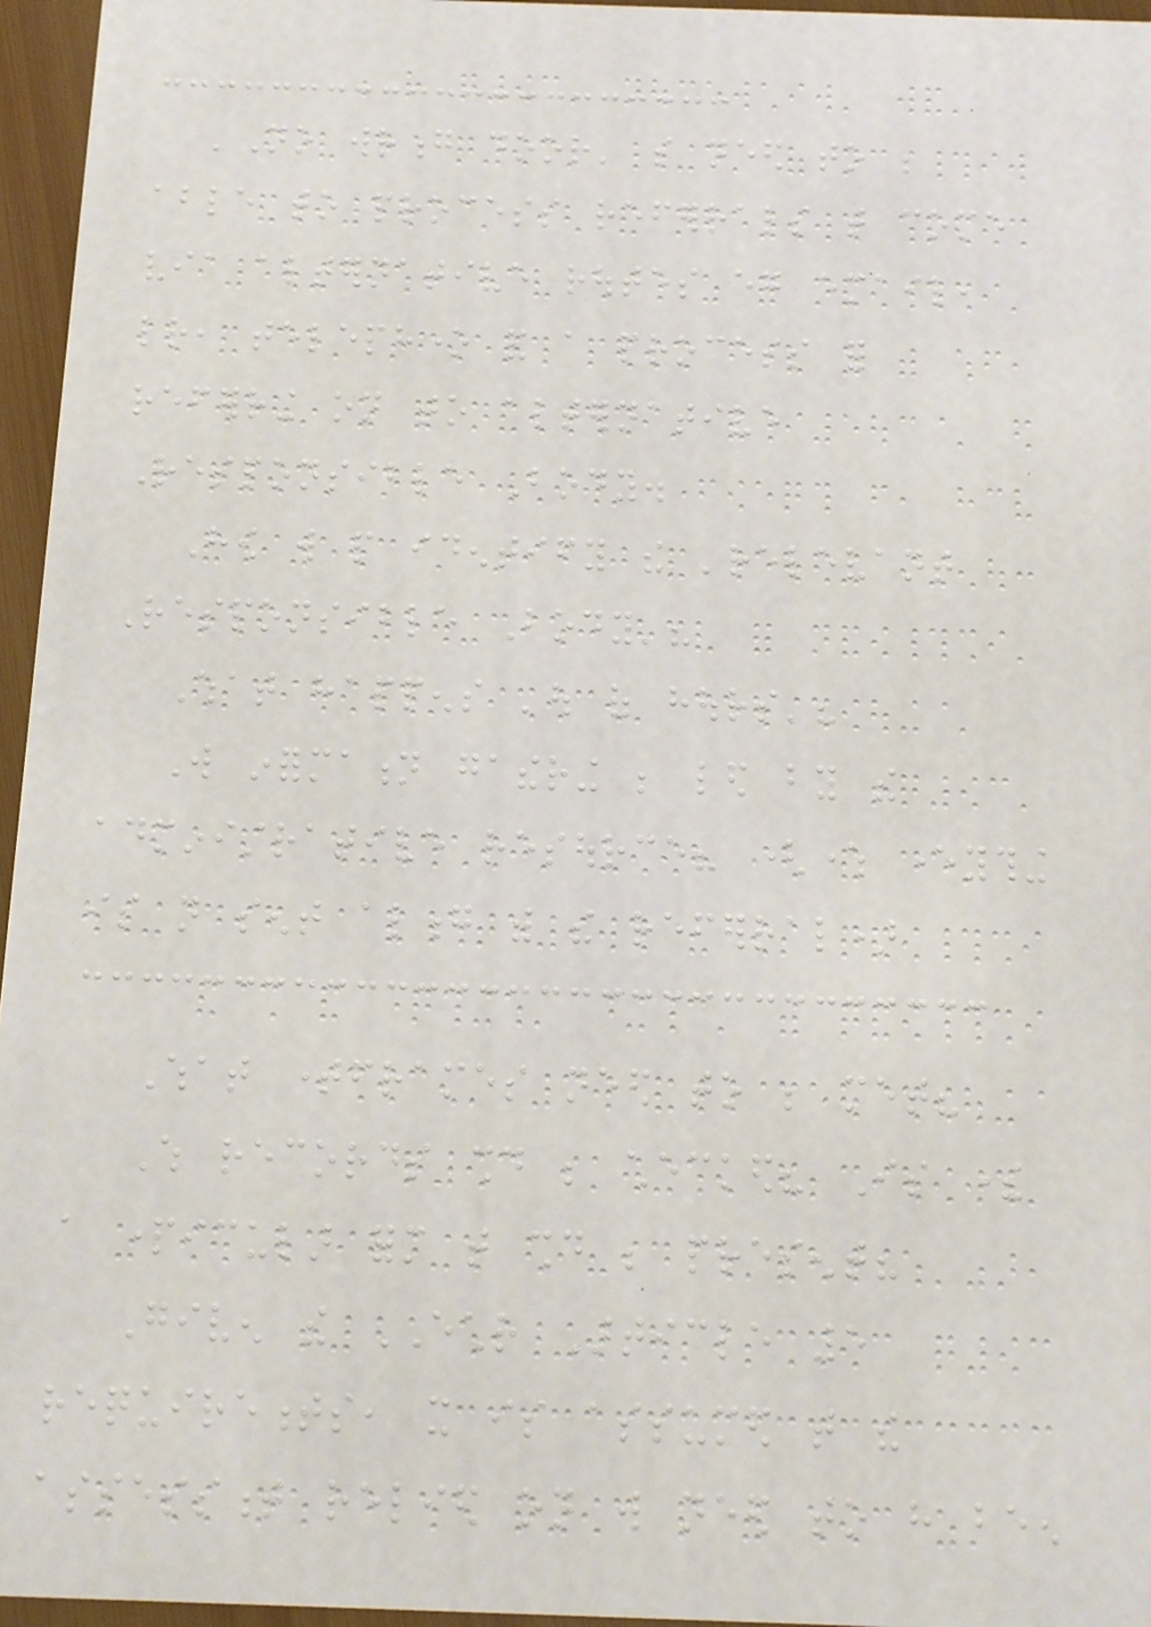'No wrong door' so need to be
able to process referrals that come
via alternative routes eg email,
letter, telephone and a process for
referring on to alternative
Responsible Body.
How will people identify the 'relevant
Responsible Body'?
What happens 'out of hours'?
Will information gathering be led by the
administrative resource? (where everything
is not sent along with the referral)
What timeframes need to be met?
Which records should be checked? Is there
a particular form that should be present?
Given the ECHR Article 5
requirements, it is assumed that the
assessment relied on will need to have been
